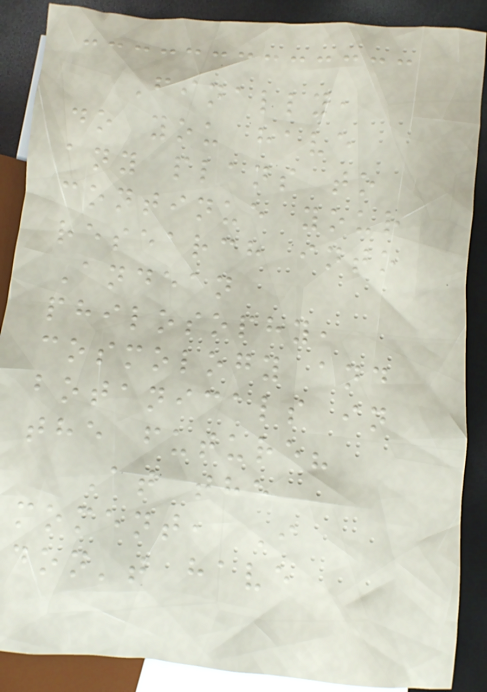Finally,
do you have
any plans to
continue your
research into
Andean
philosophy,
cosmology and
botanicals in
the future?
At the
moment, I
don't have
